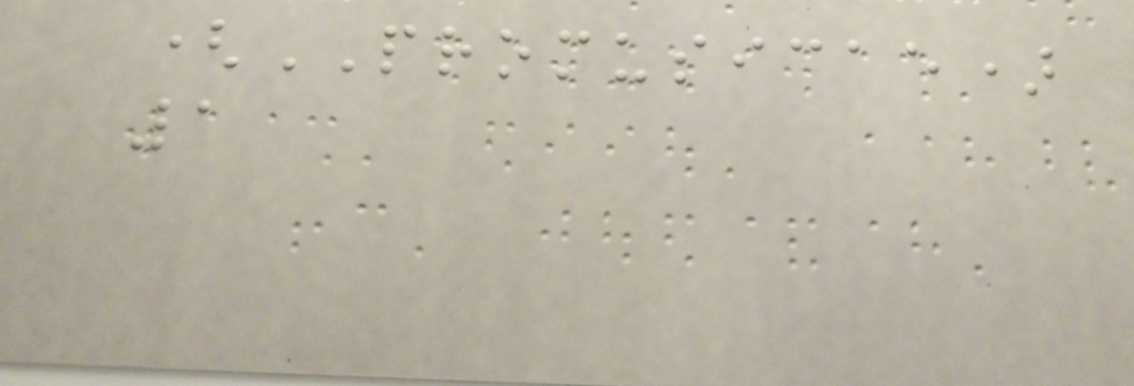(PROMUSICAE)
1
